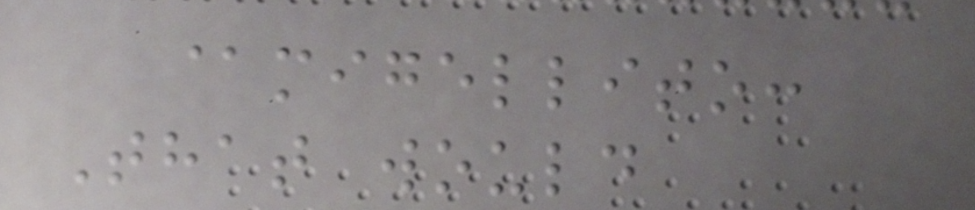@migellito:
That would
